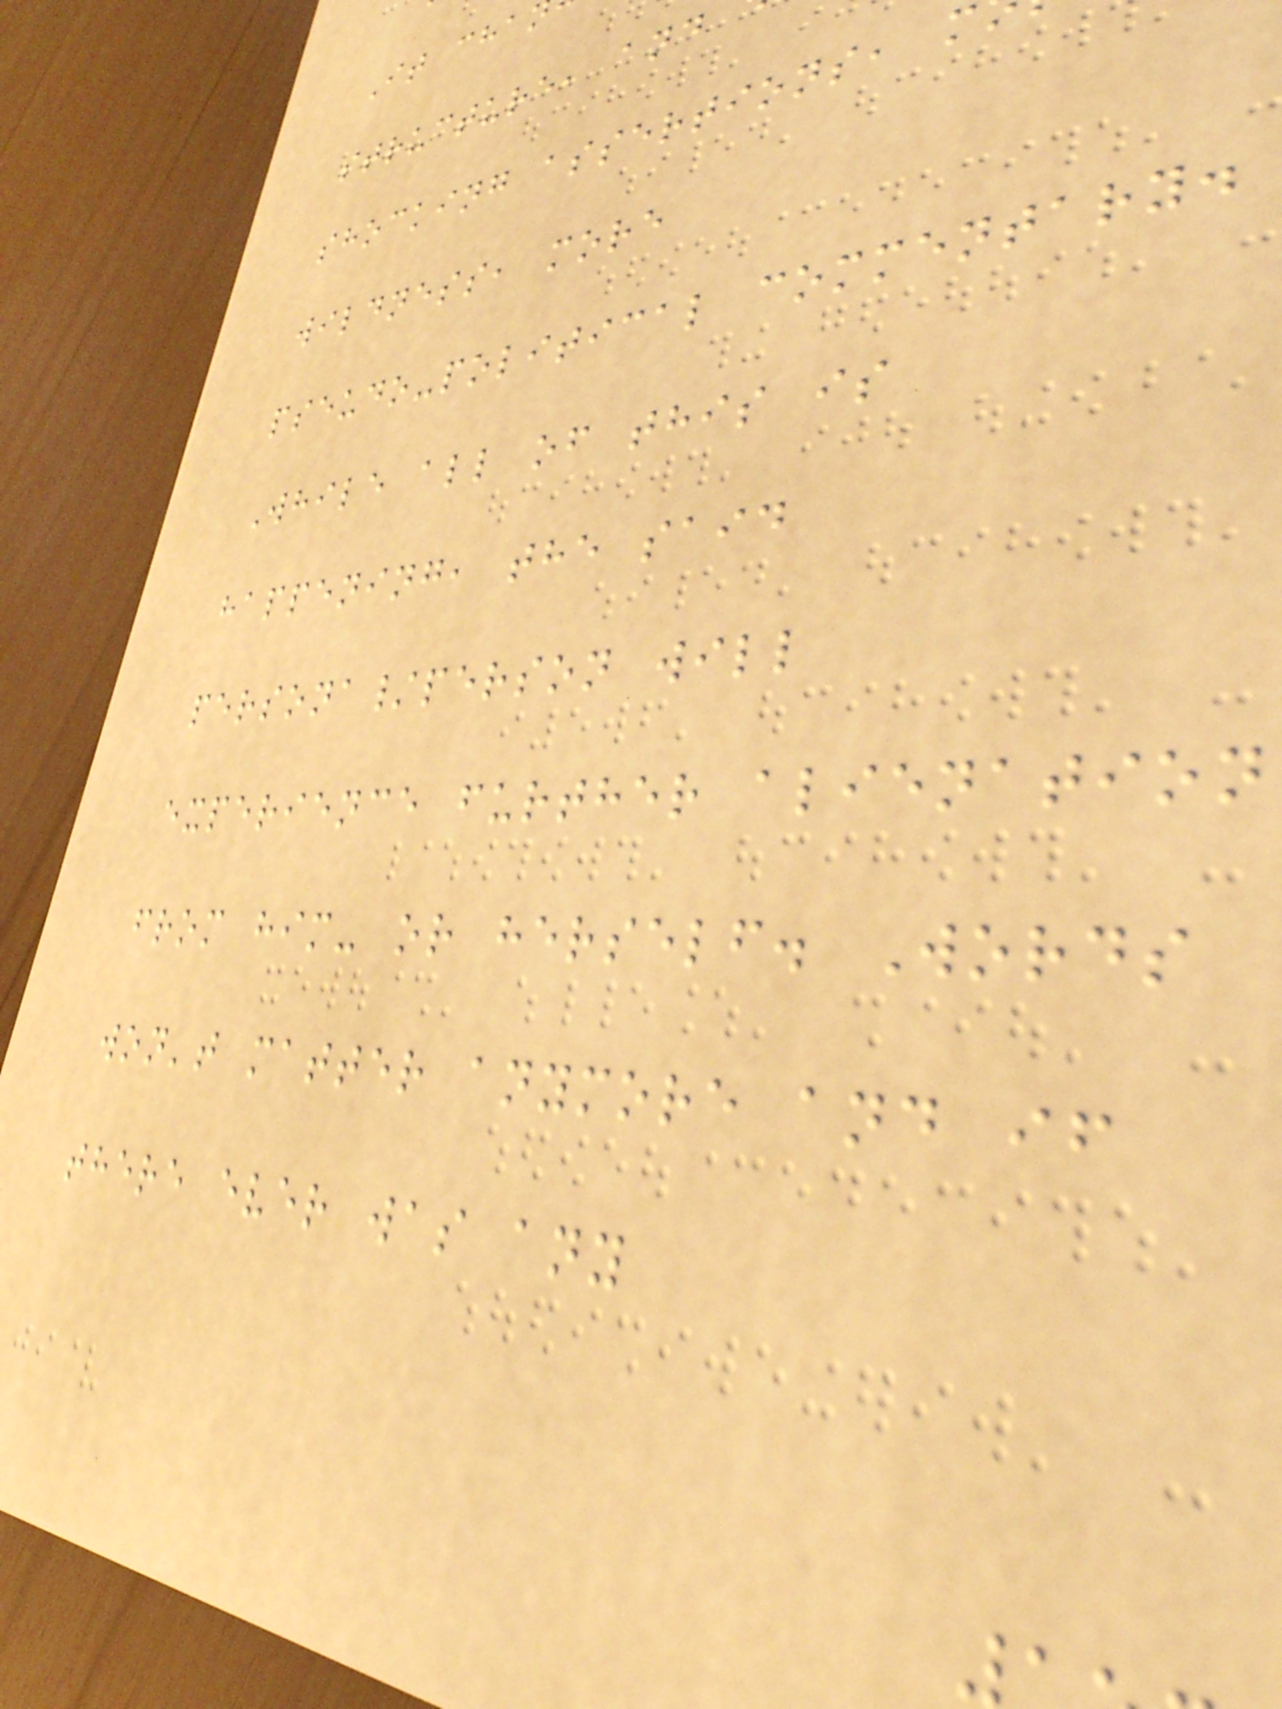structure, and
shocking assertions, m
wildness, more
pseudo-political commentary.
While all of this is
happening, the said
persona/person will
experience further alienation
from him- or herself. Words
won't matter anymore and if
there ever was any
